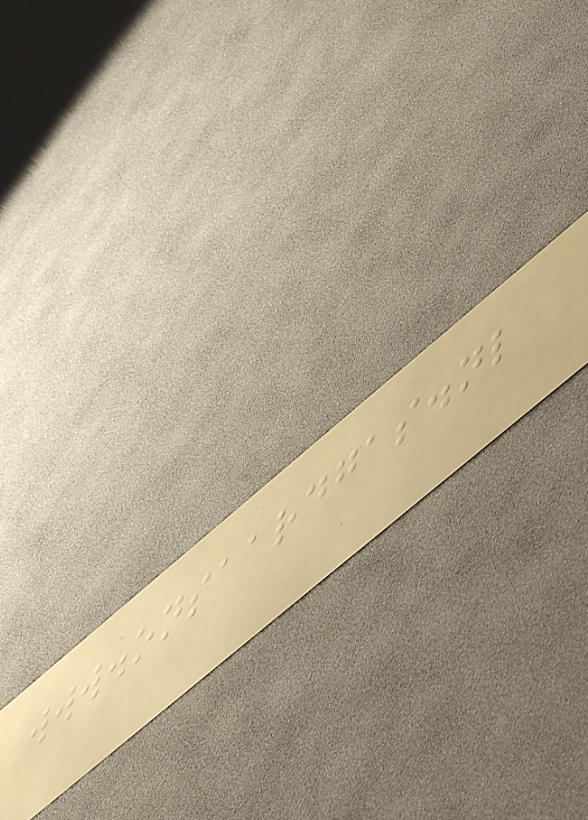www.onsaardgas.nl
